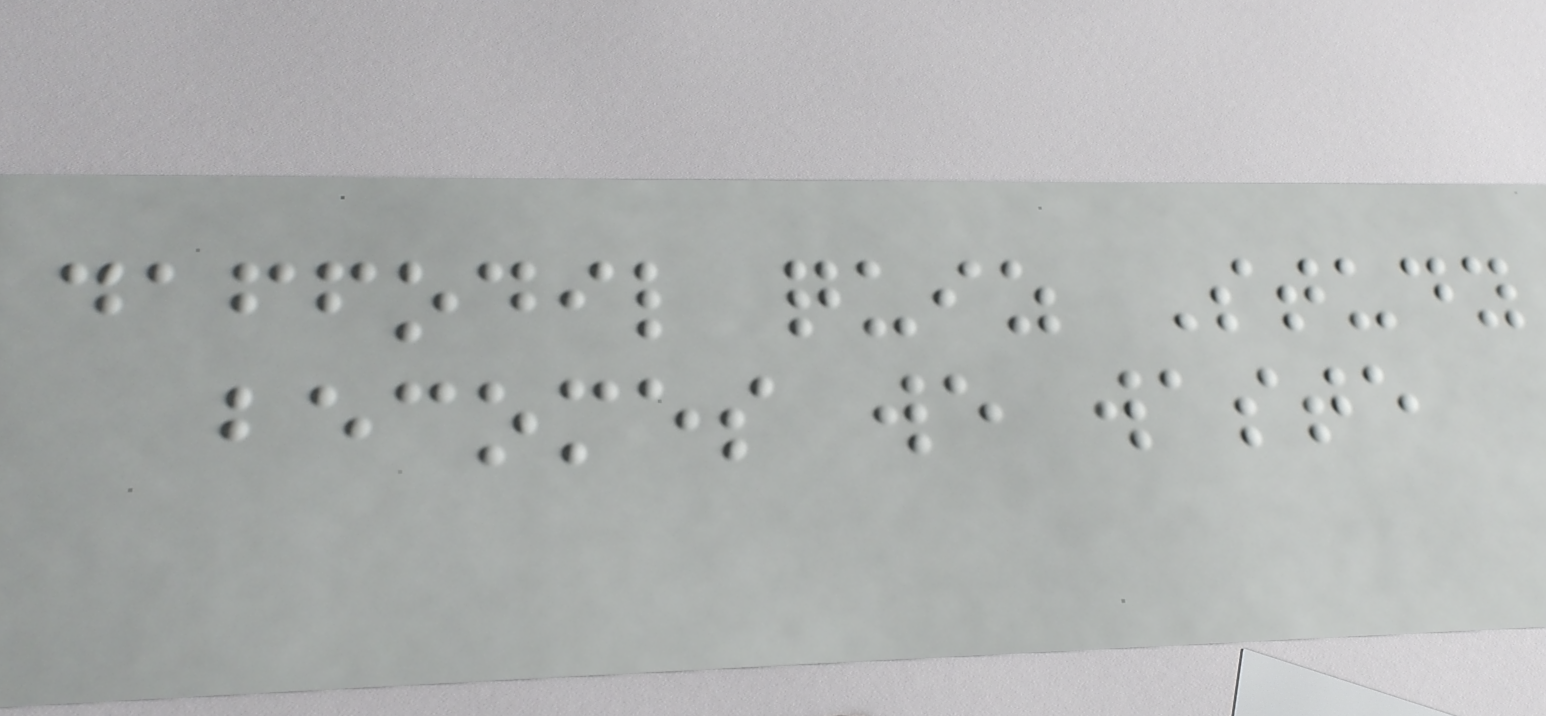daffodil quiz Study
becomes we waste
